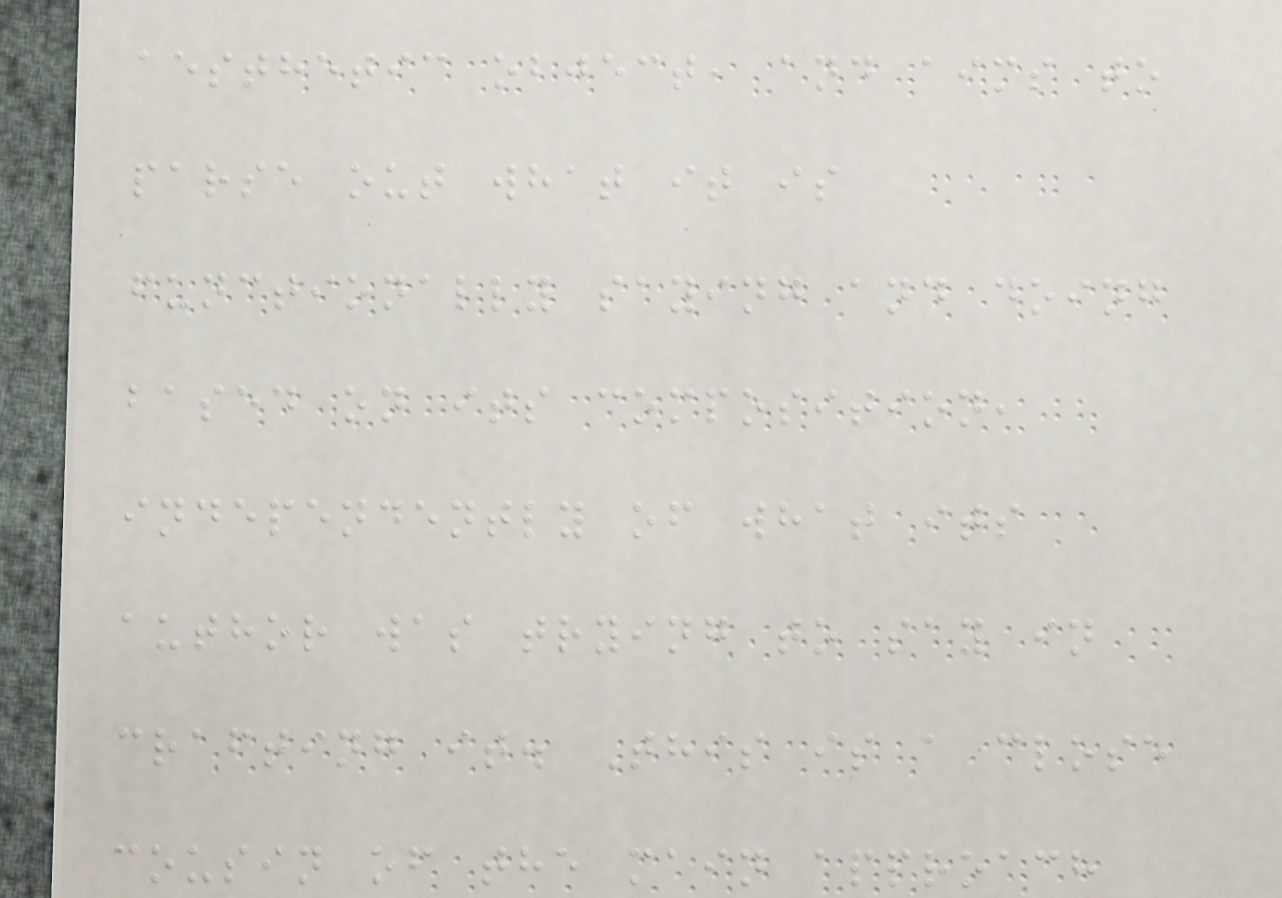aesthetic object, and aims to
parse out what it is
functionally saying and doing
based on its composition,
independently of what its
author was trying to say in
crafting it. This is a close
cousin of the main approach
